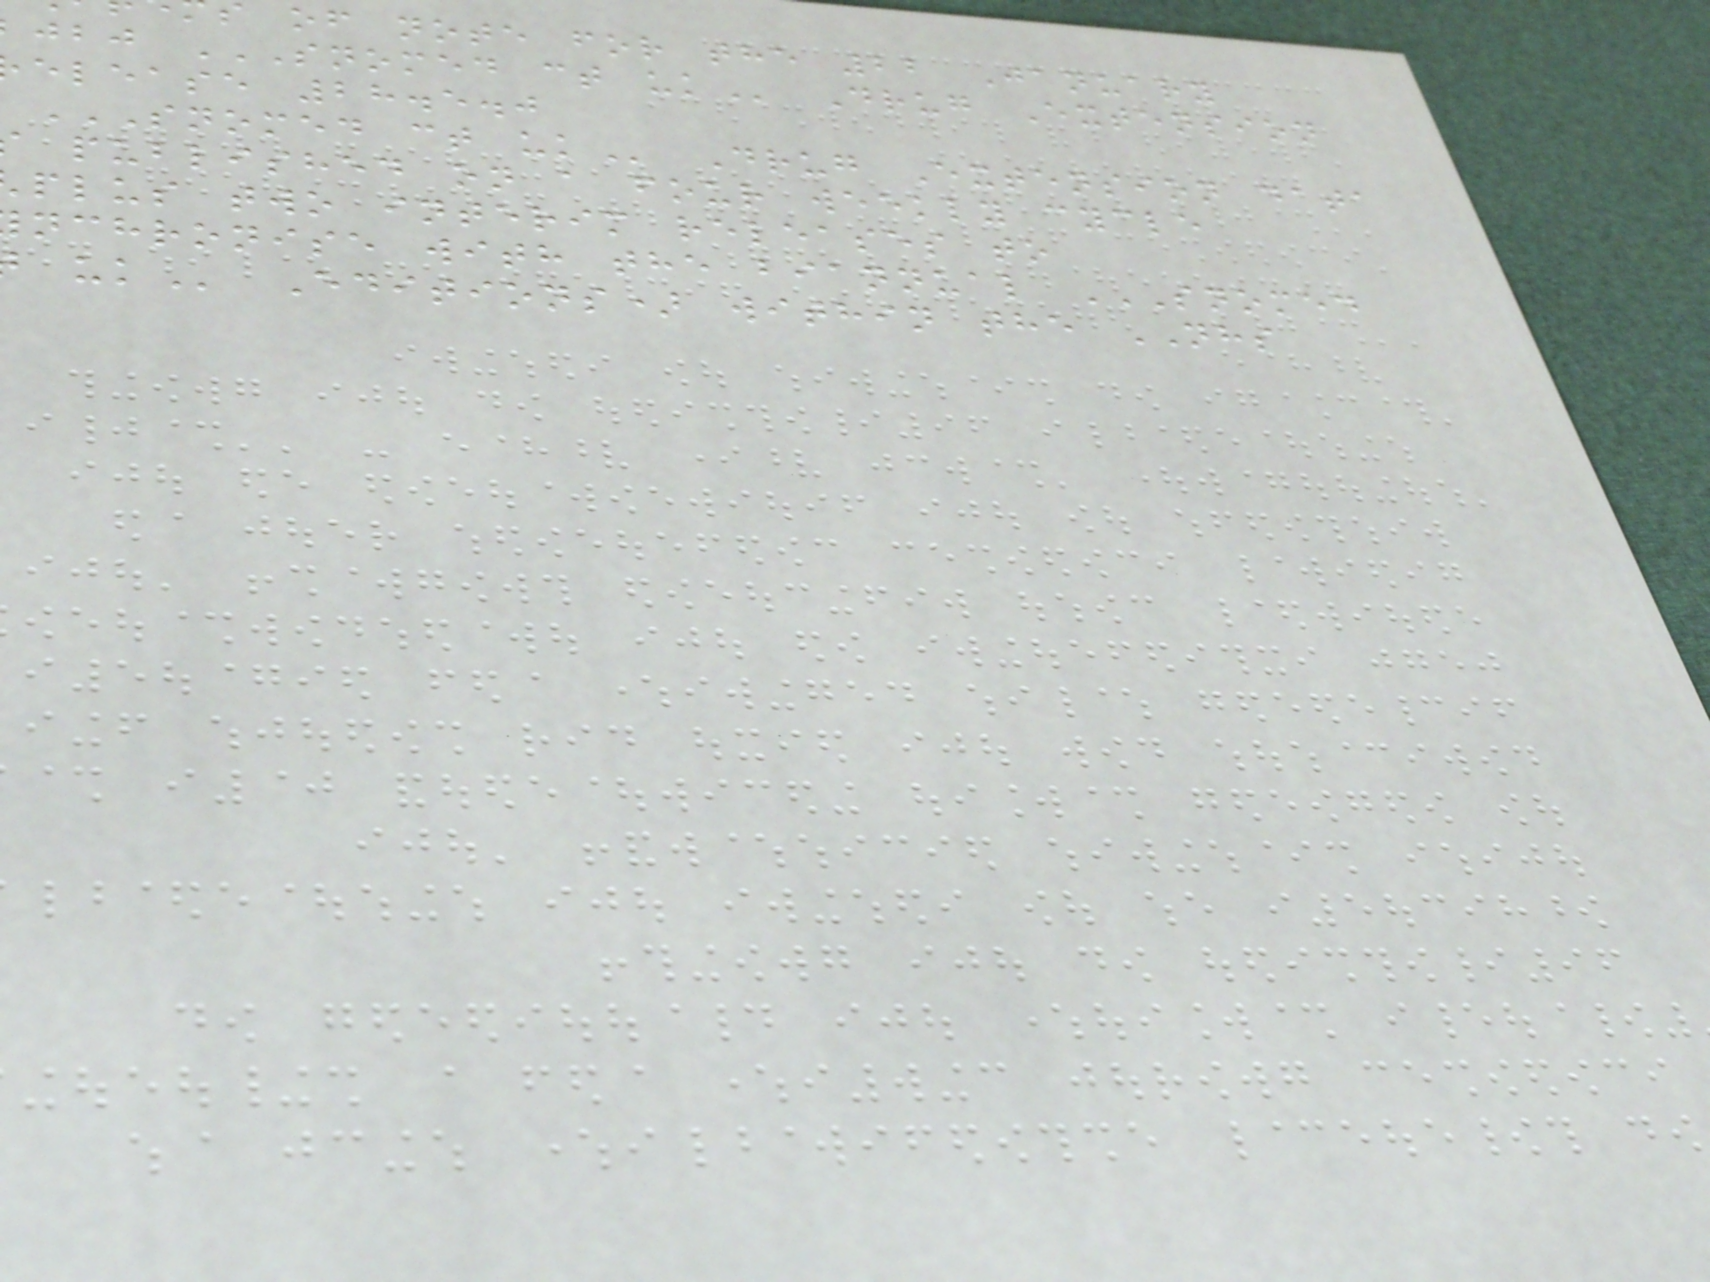of note for the 22 January
jbj SNOMED CT UK Drug Extension
elease 28.5.0
SNOMED CT UK Drug Extension data
published on a four weekly cycle
plus two interim releases to
Editions) within the NHS
